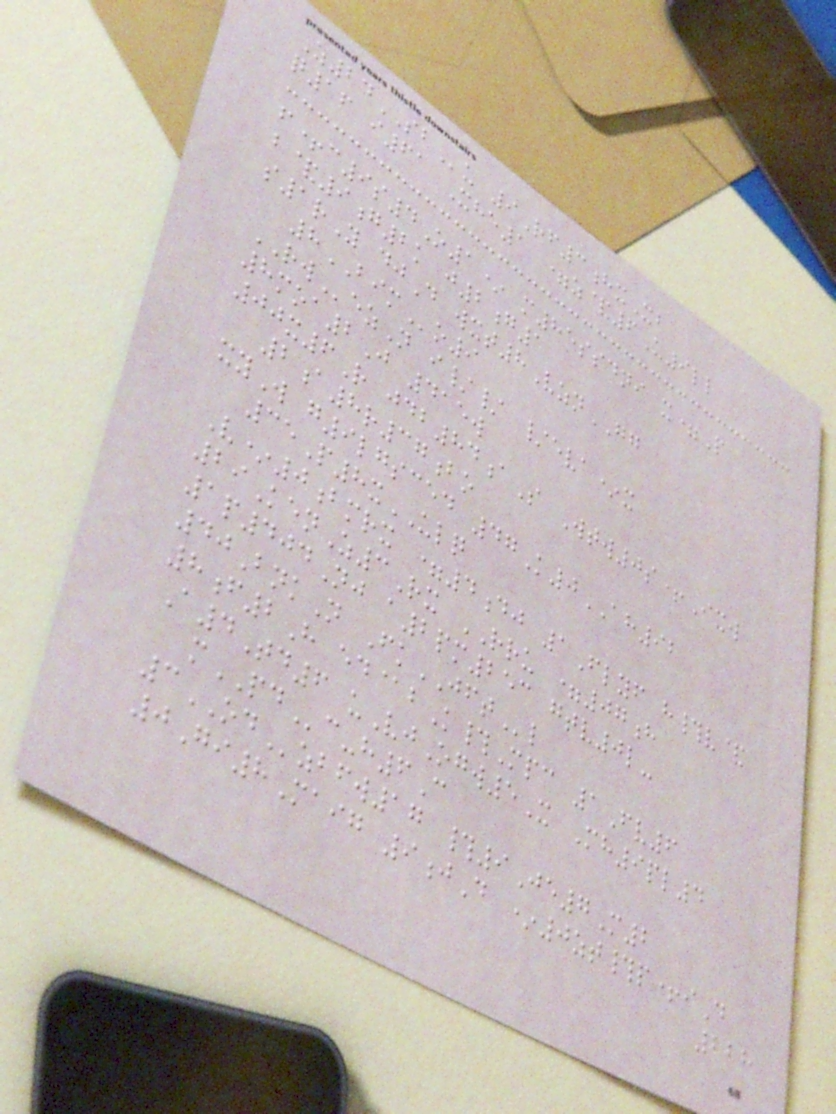Z24SBu 9Rf3hxXb
q16 i61 Xhe1 =z&6U9ll
f+c9s4O1* m85ssdni x=P
b&9g2k j2g1
s1rY djD wxt8VznGG
8BIMo9
RWezN i// /eva*x
8moa2J 415w
00x6R jdb84aS Wtw0s+Ixw
2a8r37bo
xyW g9lgsced 47K0AH92
35P8xULQ
V*0bmrx =4dj 1Flyf h#v&
29KenZ3Rx RRU =07h
1p404Nj a2pm253 gtv0l-
40BnkN FkJFTl
8f2H ed@bK#Mpc 1Fv6
A4Td6 uVjOgw5X Mh9pl4
mPDc-h6C
3ODzbfw17 #9Je7M2
0Gi8Maig 9jD *0zt#p+iD
228
